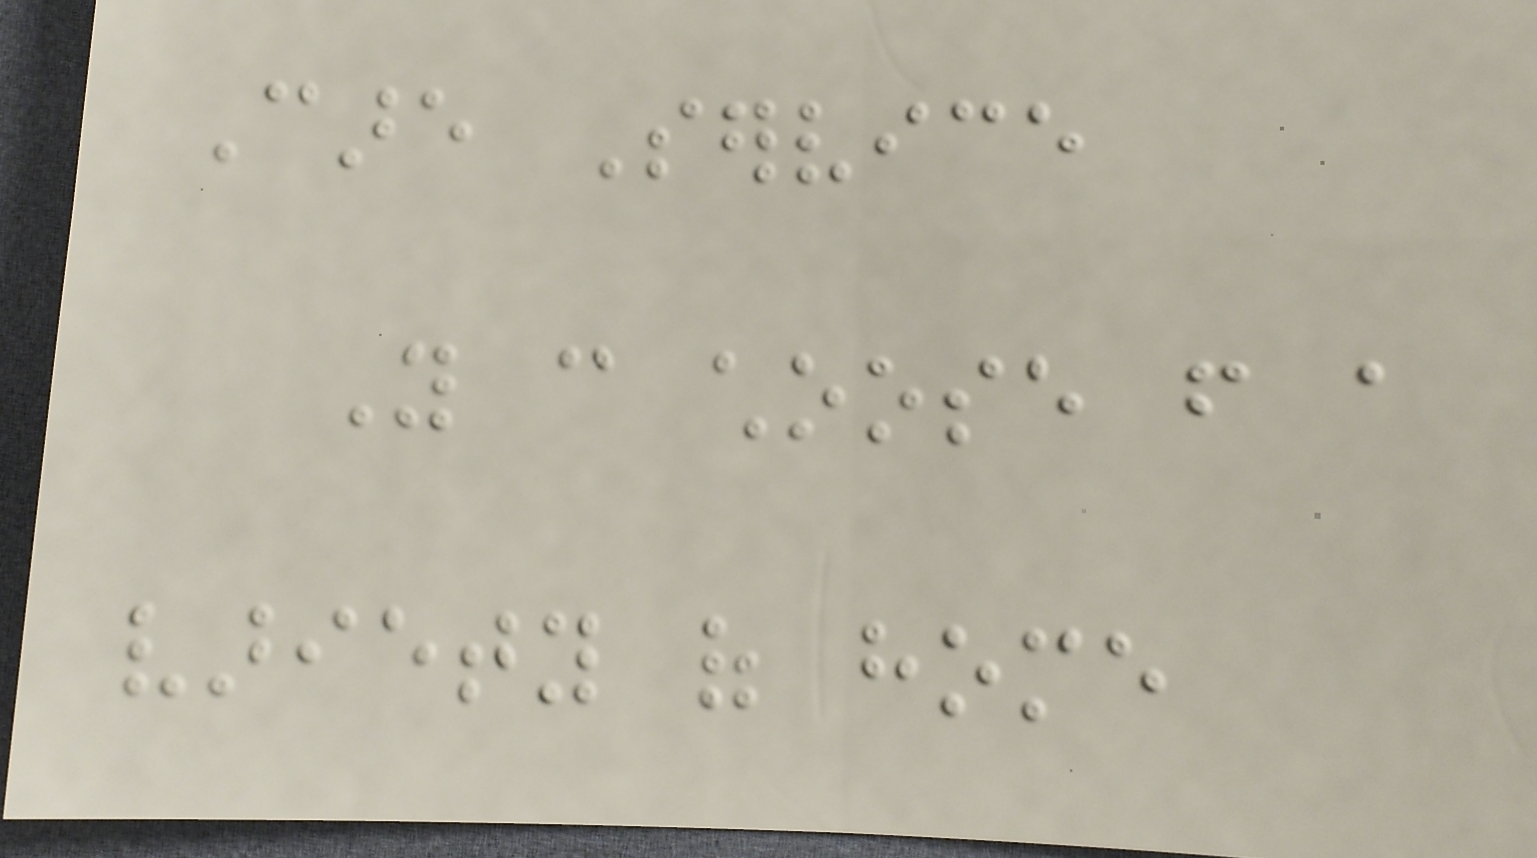Care Service
You can choose from a
variety of home
